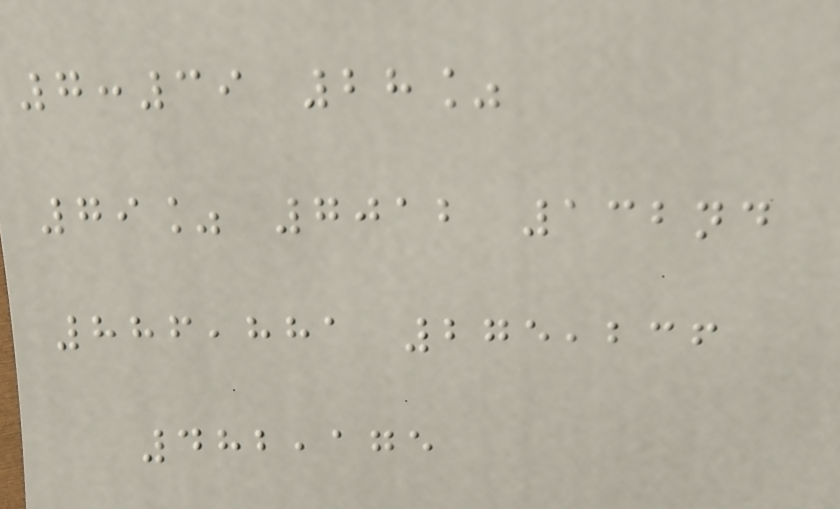7:39 28%
79% 7012 132nd
886,881 275,236
482,175
